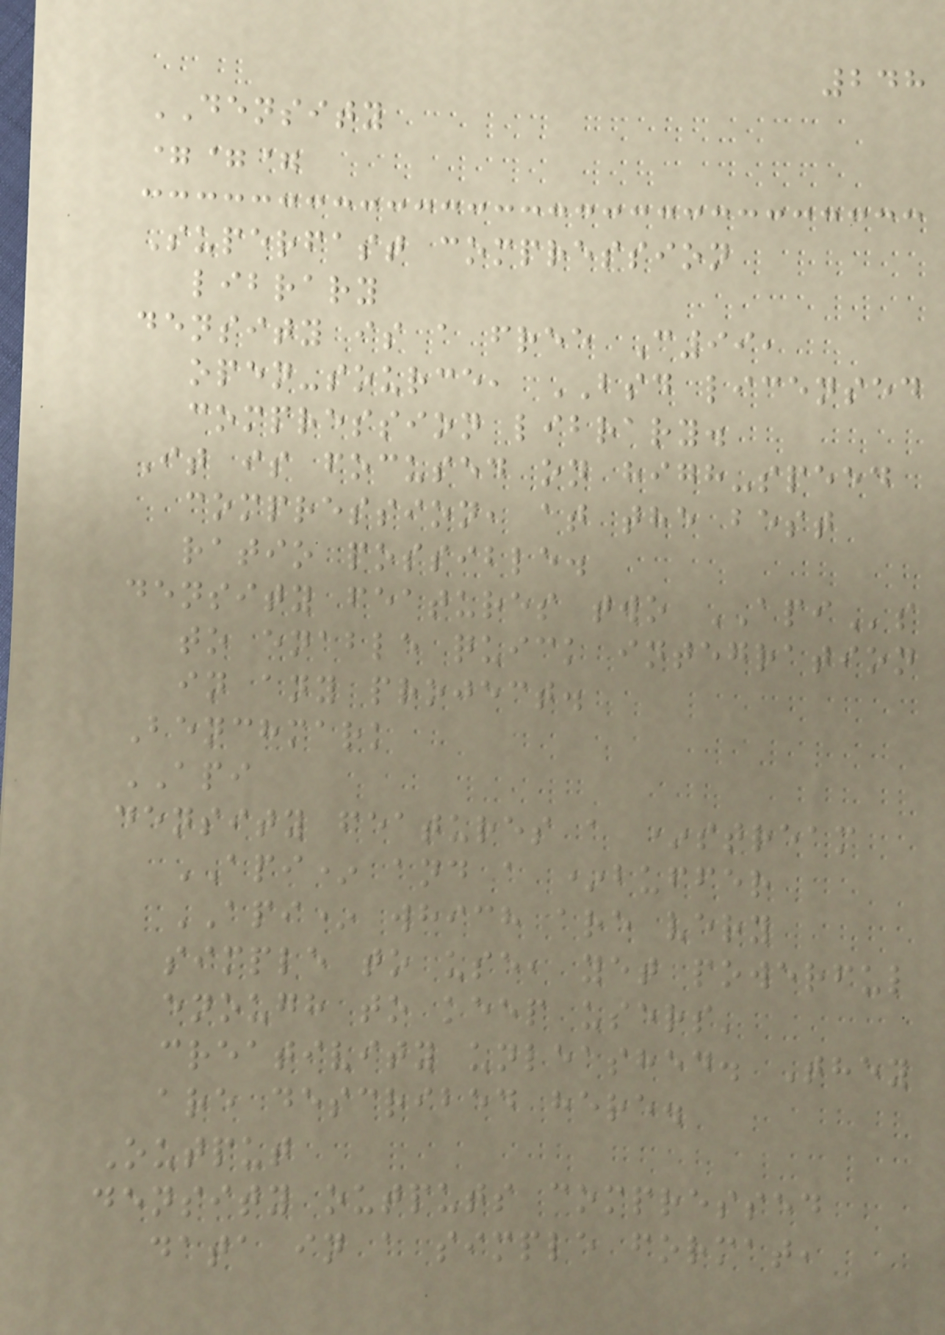248
DENSITY
===
Superfast compression
library
density is a free C99,
open-source, BSD licensed
compression library.
It is focused on high-speed
compression, at the best
ratio possible.
density features two APIs
to enable quick integration
in any project.
Benchmark
API
density features a *stream
API* and a *buffer
API* which are very
simple to use, yet powerful
enough to keep users'
creativity unleashed. They
are described here.
Output
density outputs compressed
data in a simple format,
